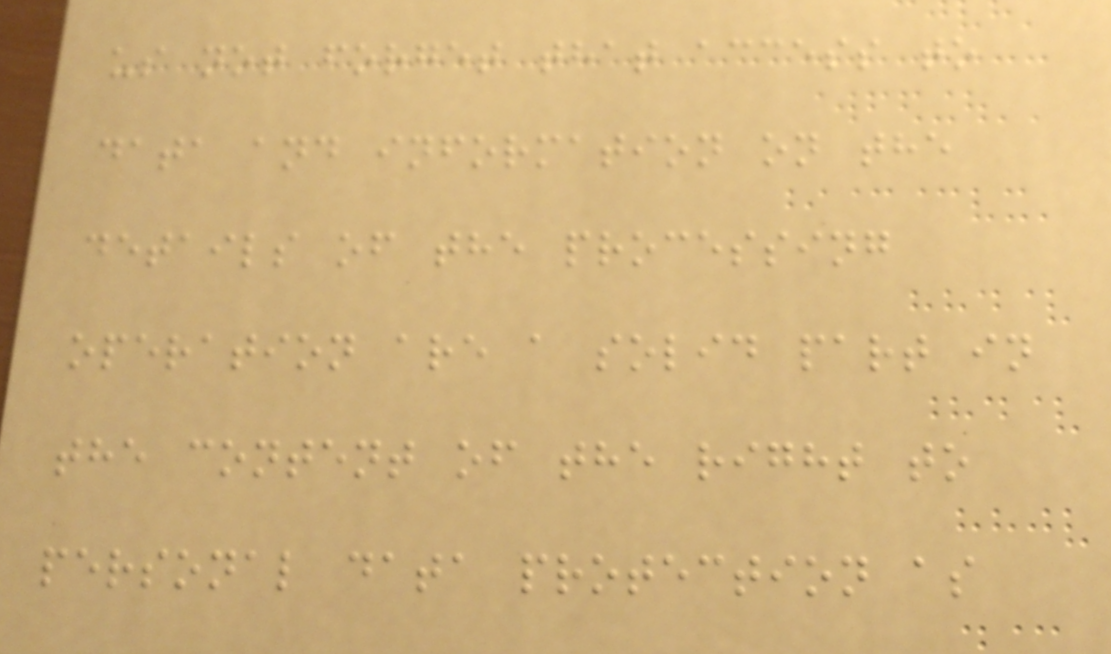us not forget that access to
data and information on the
details of the processing
operation are a solid part in
the content of the right to
personal data protection as
